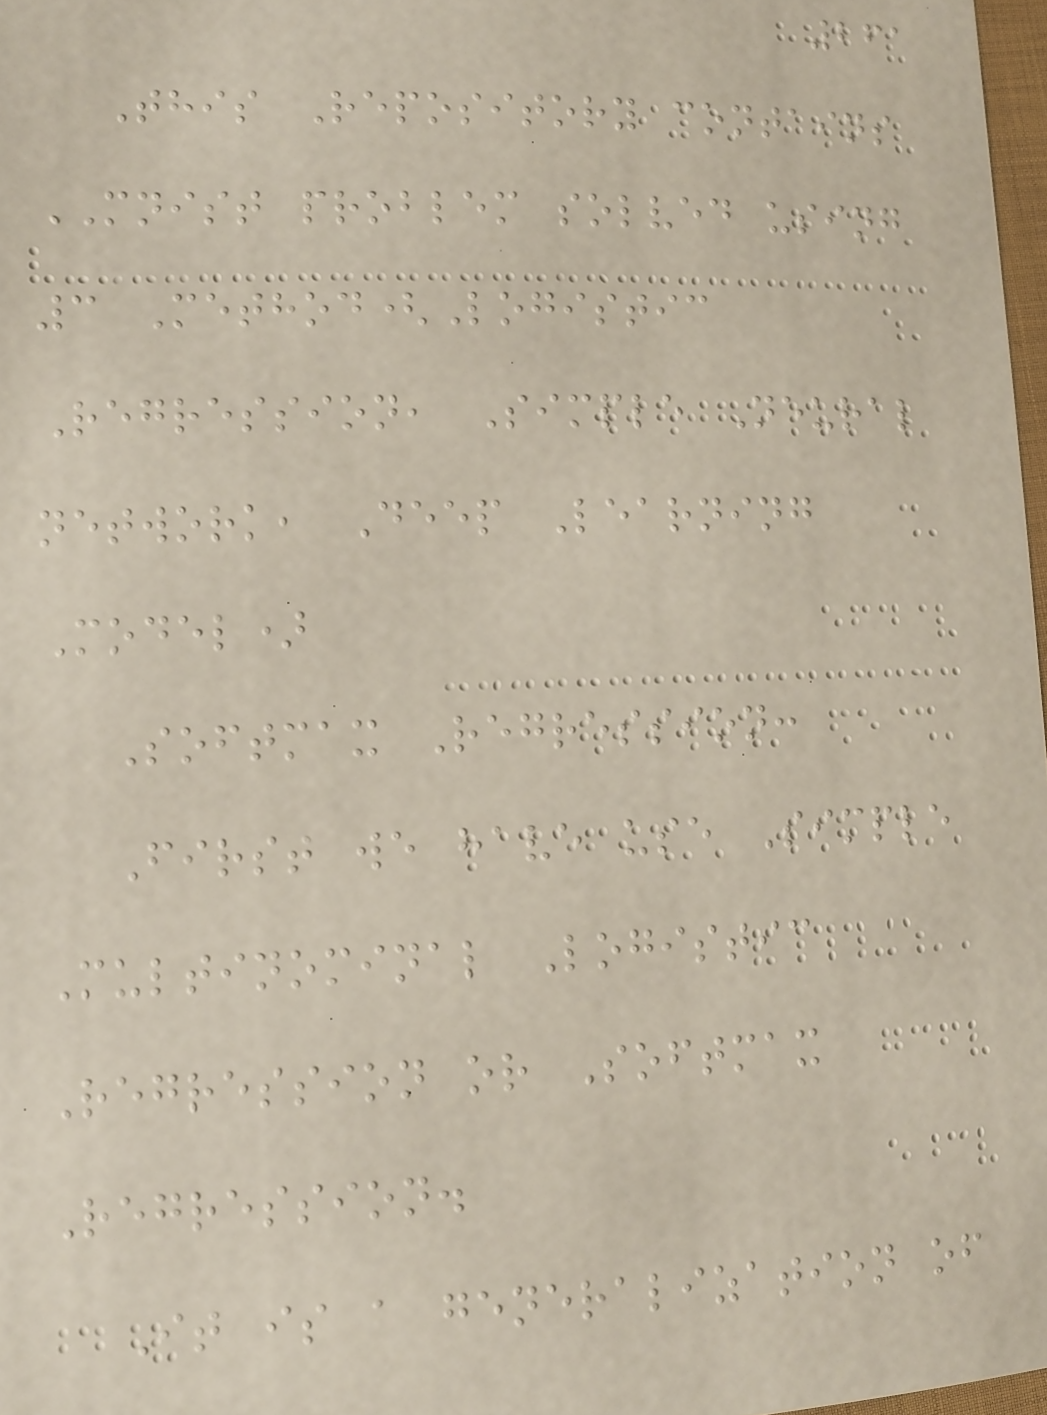261
This Repository contains
MNIST problem solved using
3 Method(Logistic
Regression, Simple Neural
network, Deep Learning
Model)
Softmax Regression:
First we have use Simple
Multinominal Logistic
Regression or Softmax
Regression.
It is a generalization of
